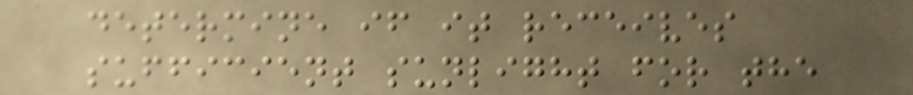determine if it receives
sufficient sunlight for the
